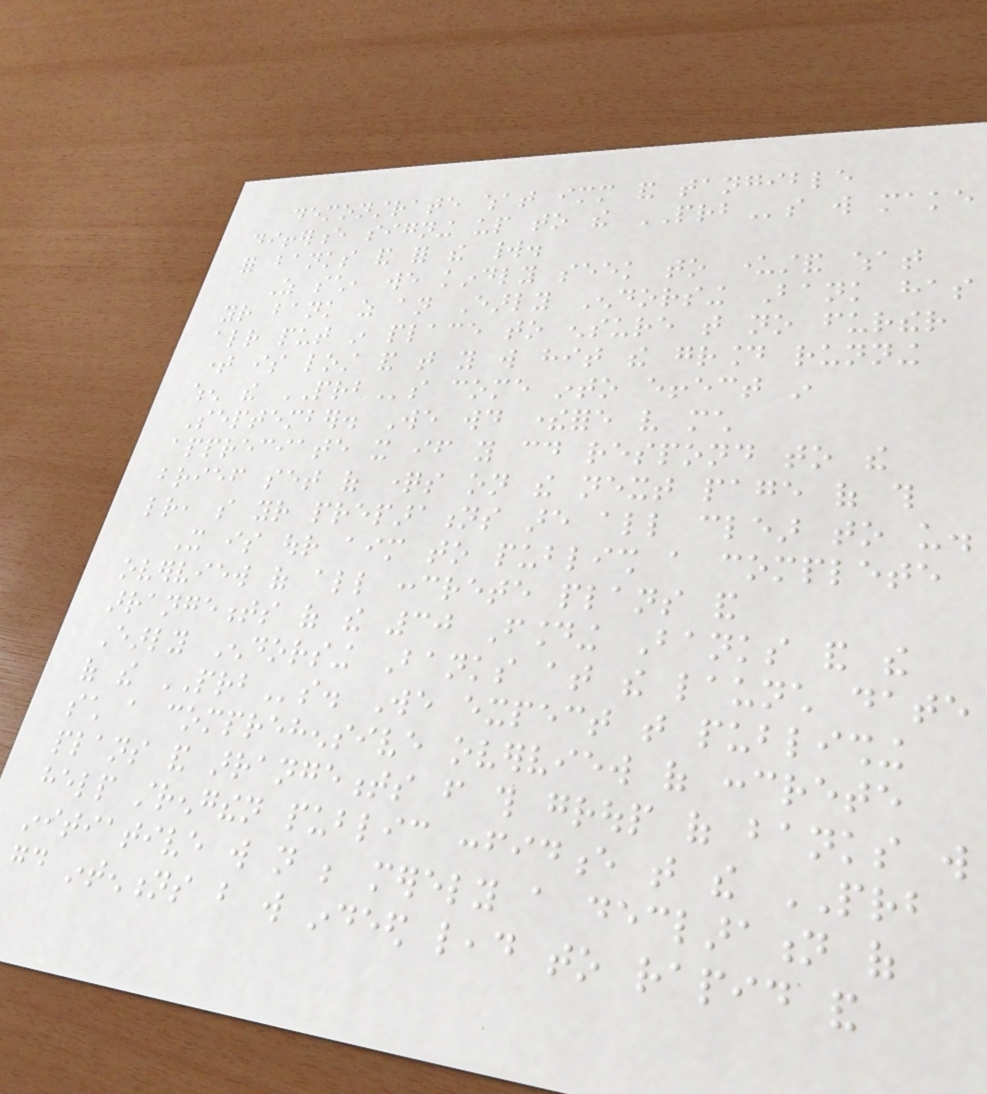demonstrate what immediate and tangible
difference signing up to the PRBs will make
for banks and for the world.
As such, we kindly seek to understand what
your bank as an Early Endorsing Bank has
already put in place to ensure that no further
time is lost and that you will hit the ground running
when the PRBs come into effect in
September. We would therefore very much
appreciate it if you could respond to the
brief set of questions on the next page of this
letter, so your preparations are all clear to us.
It is our aim to publish a complete
overview of all concrete plans and
arrangements of the 30 Founding Banks and the
Early Endorsing Banks at the launch date
of the PRBs. We expect that publishing
such a comprehensive overview of concrete
plans and arrangements from this group of banks will
help strengthen public confidence that the PRB
initiative will not be merely a declaration of
good intentions but will indeed lead to rapid and
